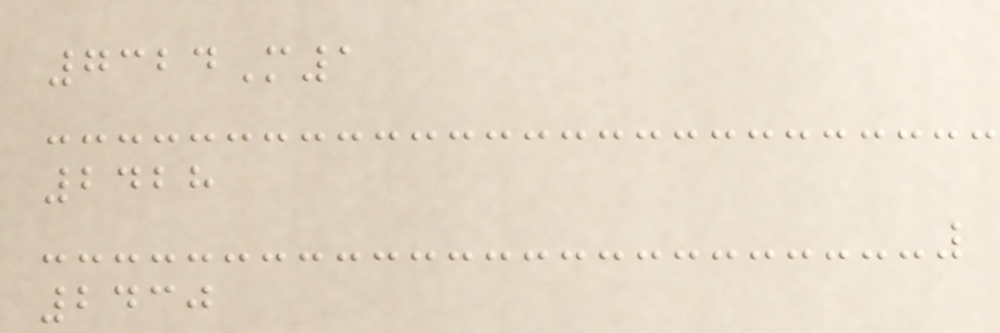7324M1
2428
2430
